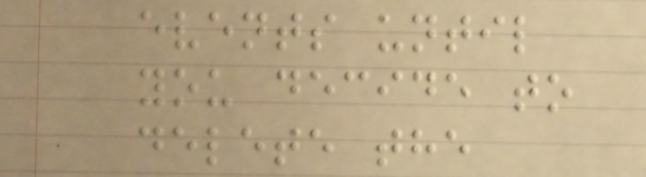events until
you decide to
delete the
